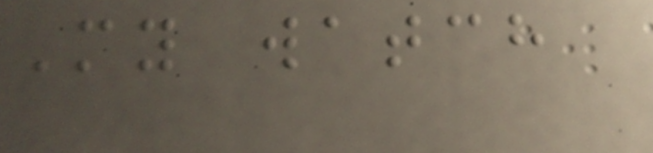My watch
